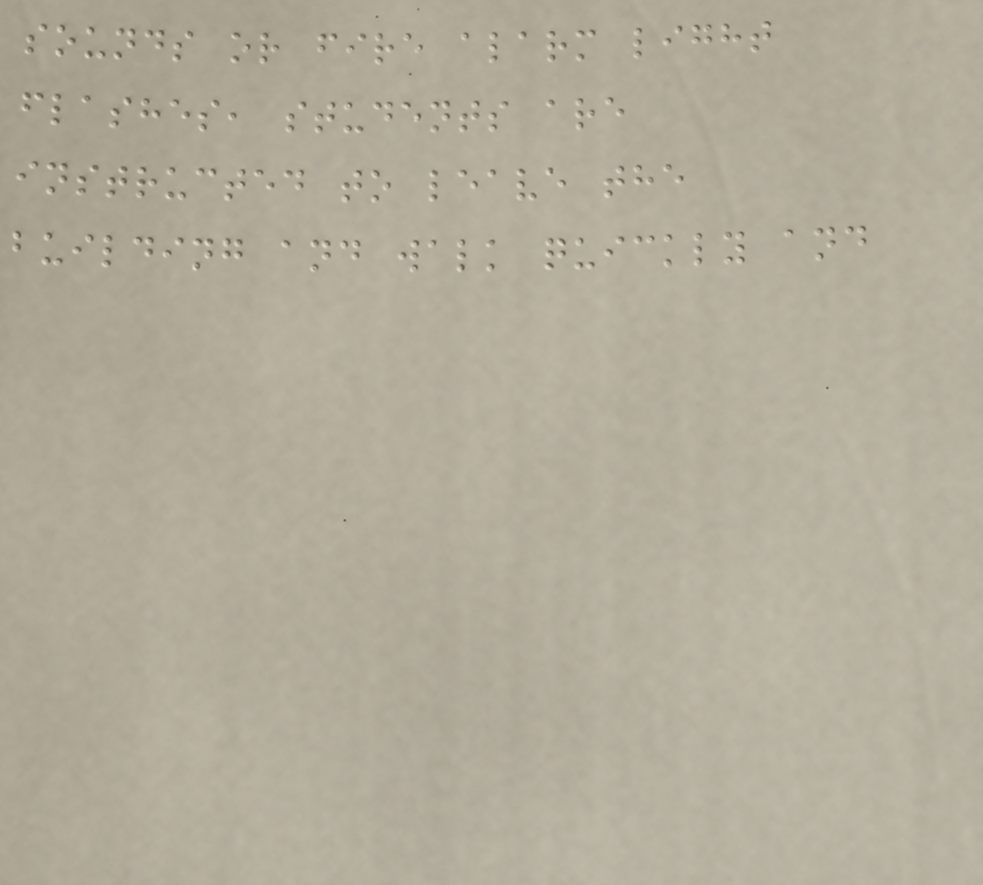sounds or fire alarm light
flashes, students are
instructed to leave the
building and walk quickly and
